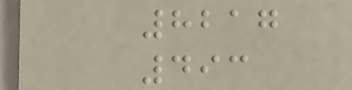8217
493
